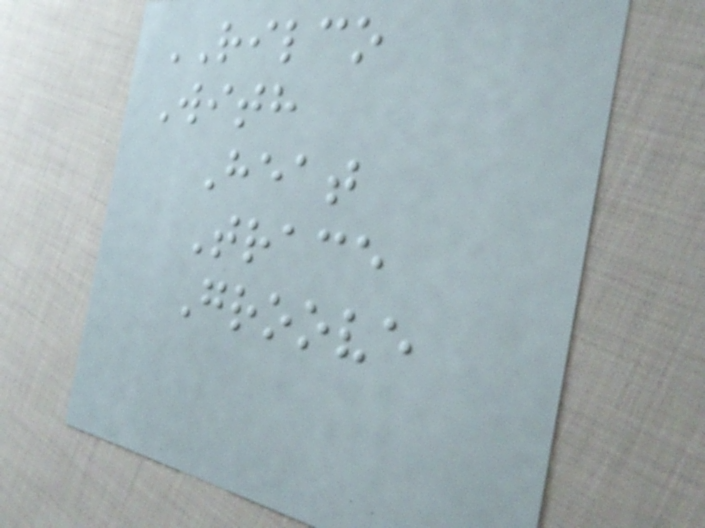RILCO
With
Heat
Trace
Groove
